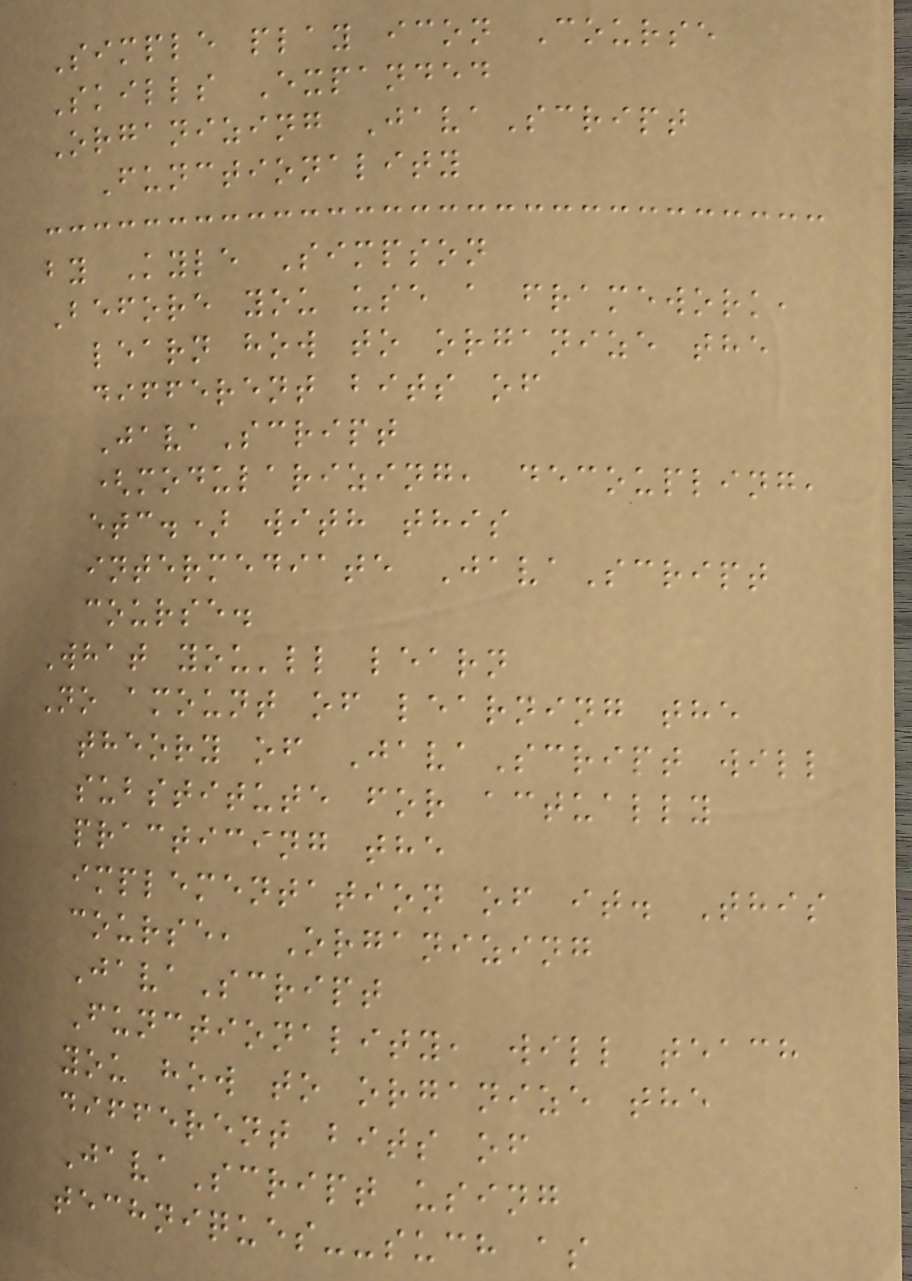Simple play icon Course
Skills Expanded
Organizing JavaScript
Functionality
by Kyle Simpson
Before you use a framework,
learn how to organize the
different bits of
JavaScript
(modularizing, decoupling,
etc.) with this
intermediate JavaScript
course.
What you'll learn
No amount of learning the
theory of JavaScript will
substitute for actually
practicing the
implementation of it. This
course, Organizing
JavaScript
Functionality, will teach
you how to organize the
different bits of
JavaScript using
techniques--such as
